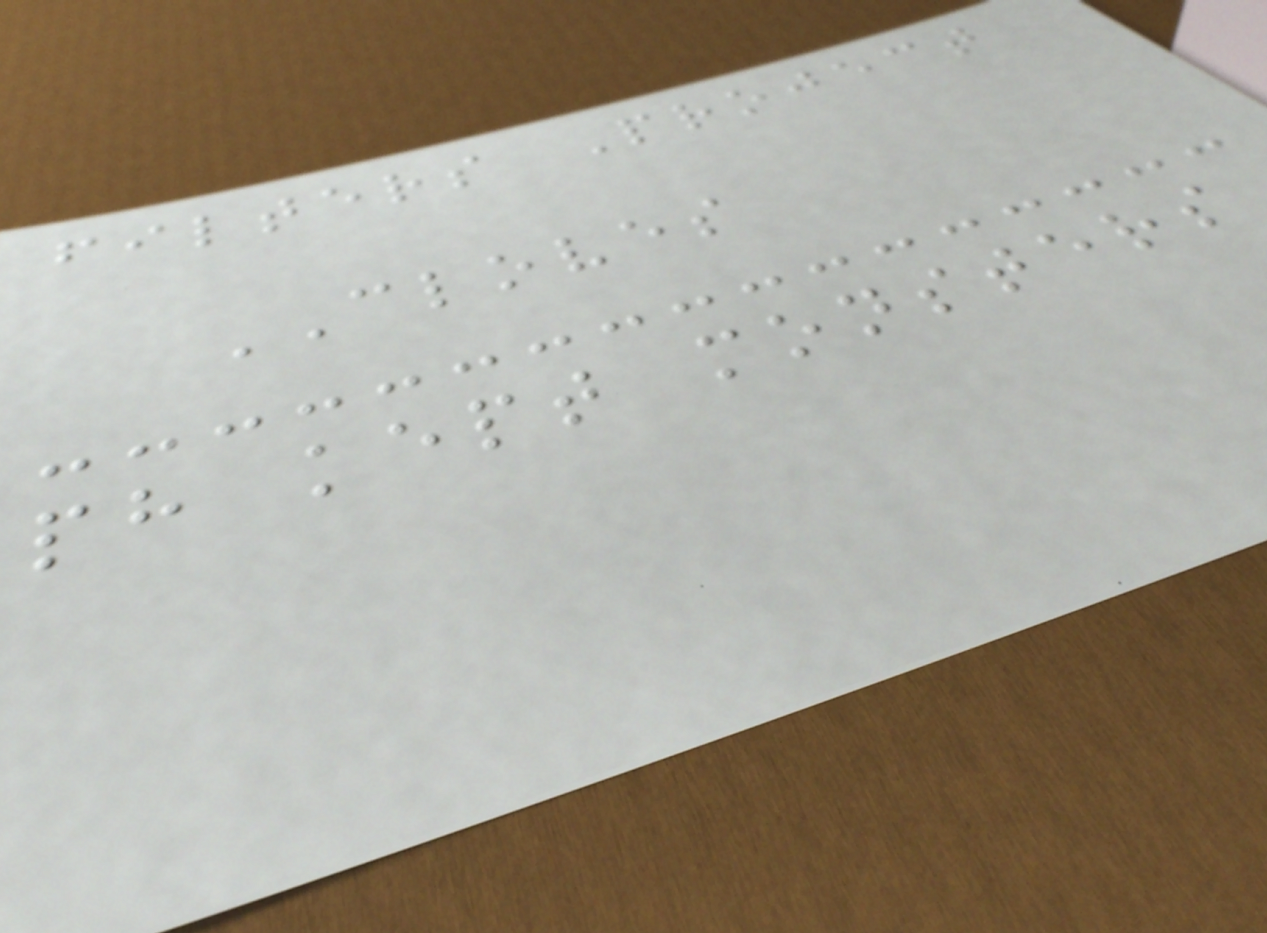filters Project
CLOVES
ph kept monsters
